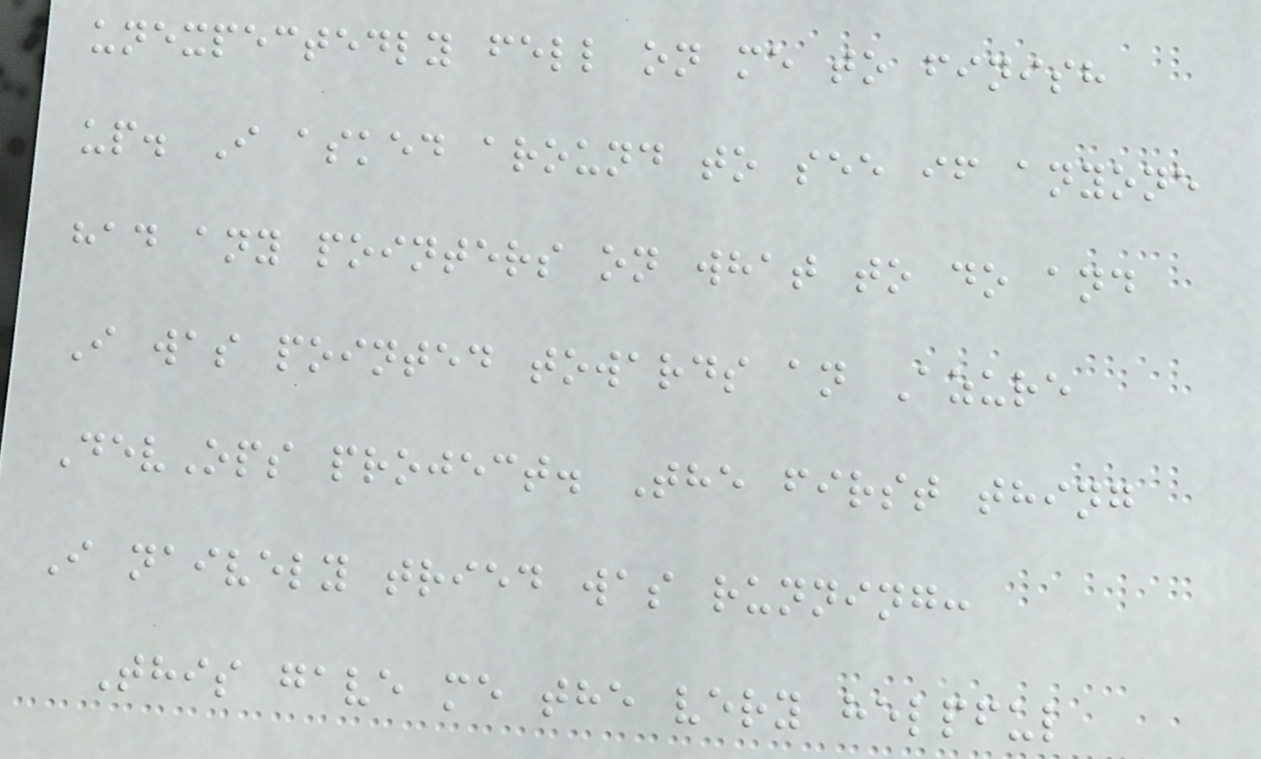unexpectedly fell on me to finish
up. I asked around to see if anyone
had any pointers on what to do and
I was pointed towards an Azure
DevOps project. The first thing
I naively tried was running:
This gave me the very helpful
